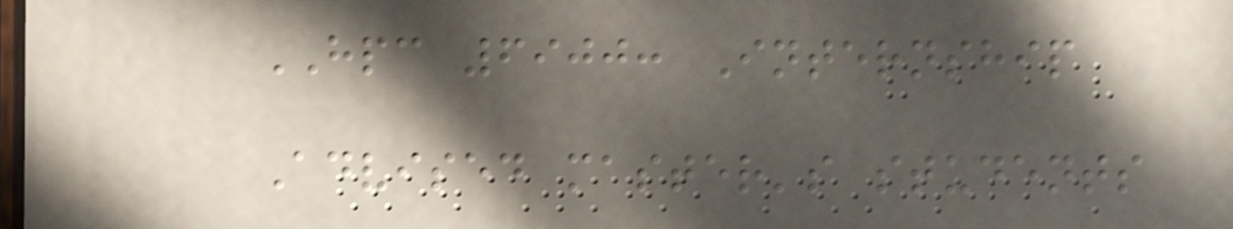HPC 6900: Internship
Advised master's students
